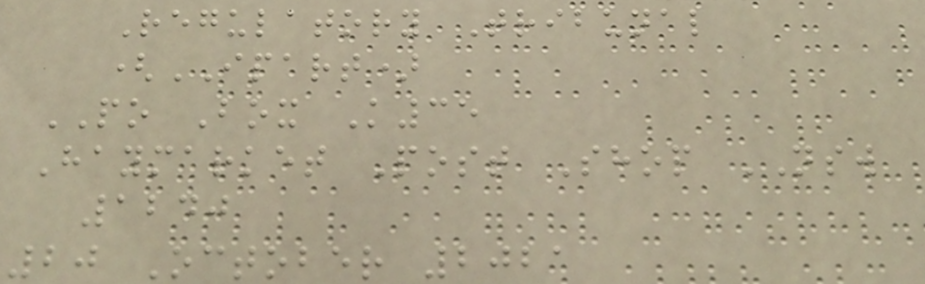Regulatory Tribunal
(IPART)
PO Box K35
Haymarket Post Shop NSW
1240
20 October 2021
